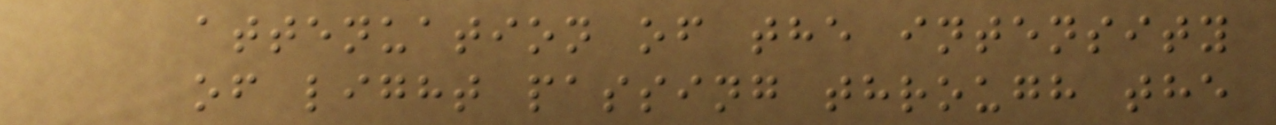attenuation of the intensity
of light passing through the
